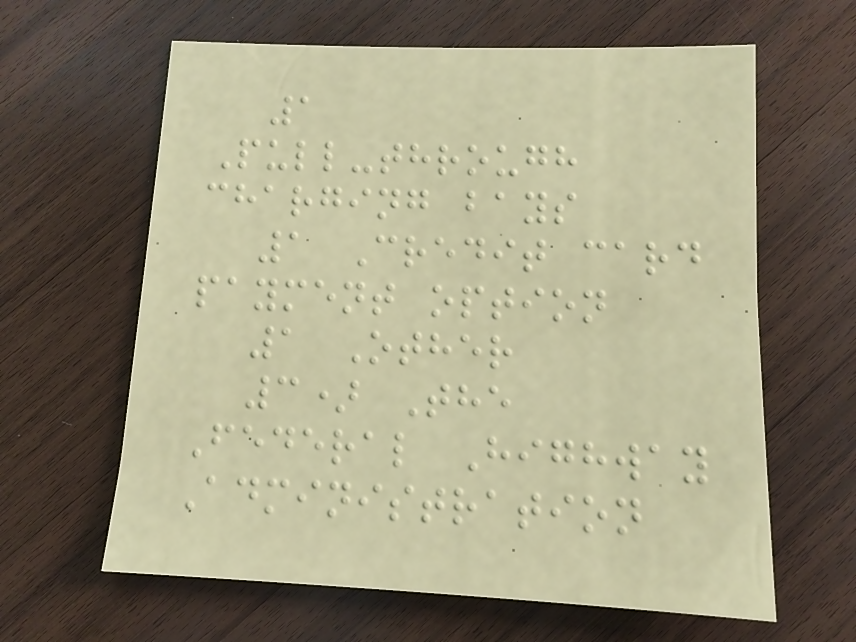1
Pull-through
charging bays
1 Credit card
payment option
1 Other
3) The
Federal Highway
Administration
